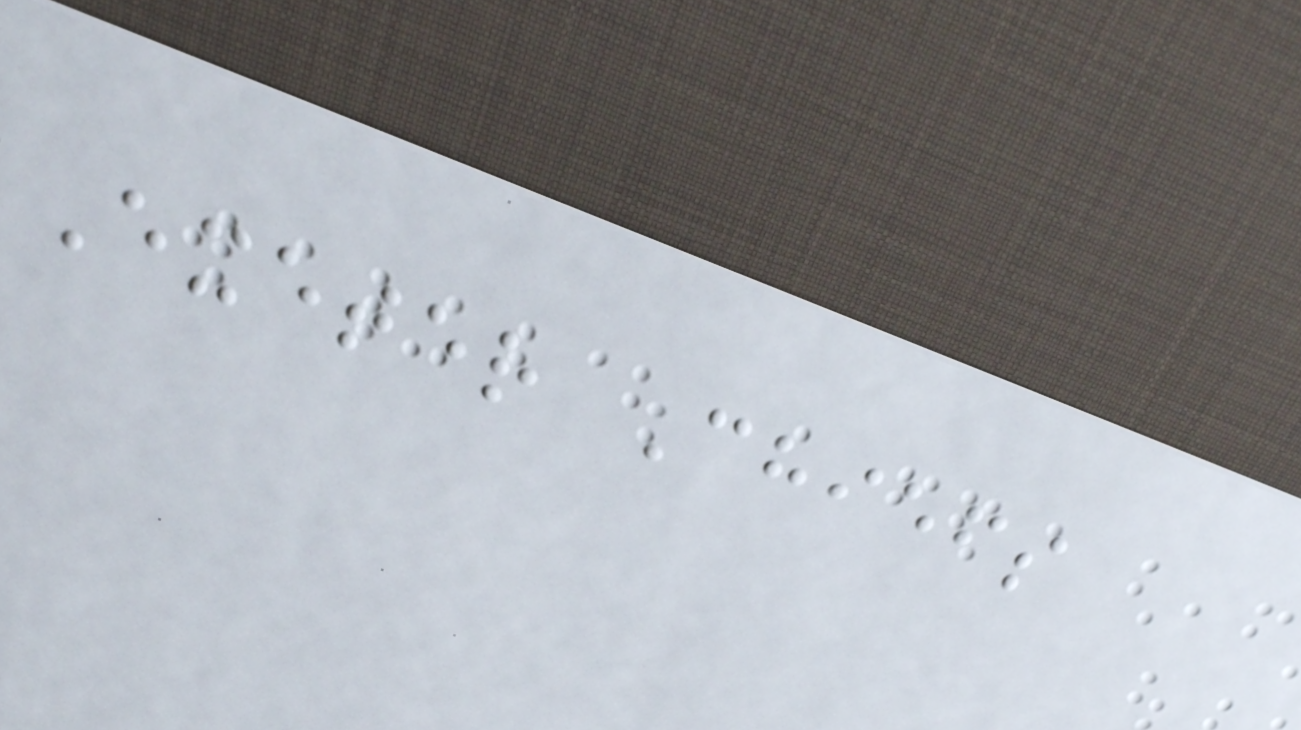Exeter Chiefs
